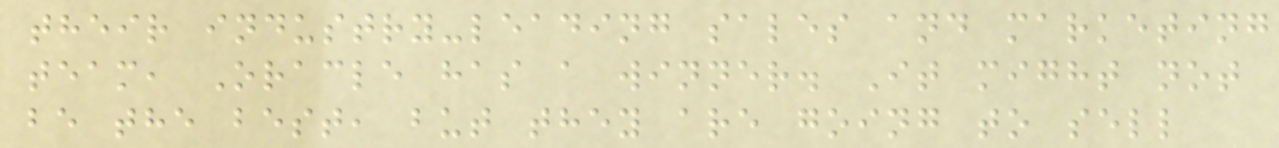their industry-leading sales and marketing
team, Oracle has a winner. It might not
be the best, but they are going to sell
